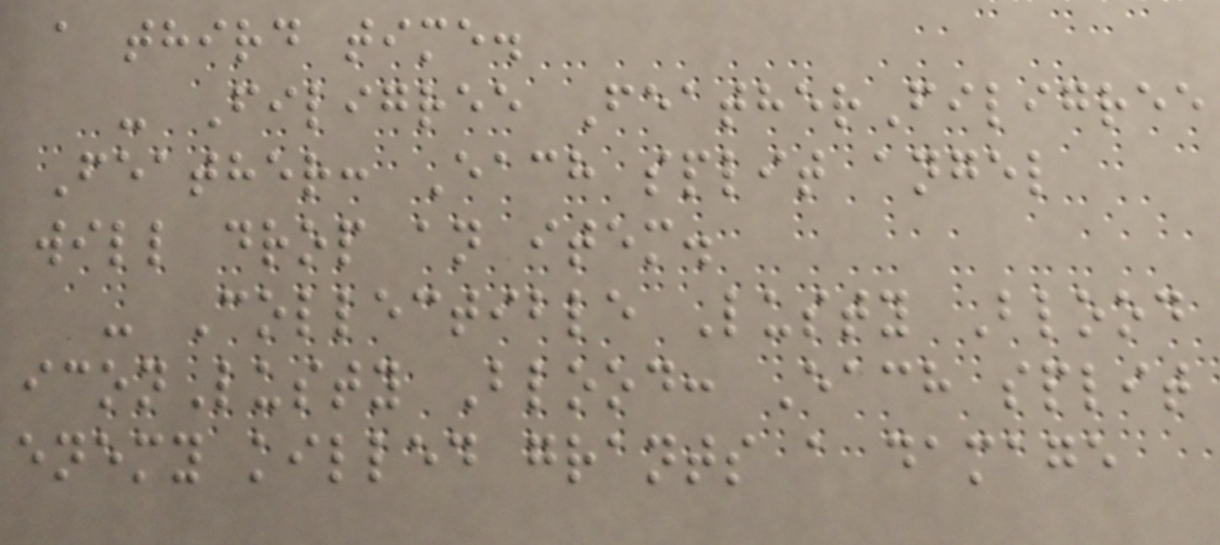a third time.
- Filigree FeatherFiligree
Feather: Each split angel
will drop an item.
- Collectible Lusty Blood
iconLusty Blood: Each split
enemy killed grants a damage
